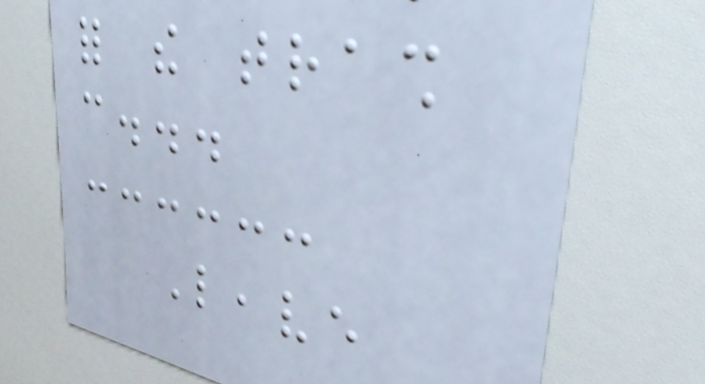for the trash
can...
Leave
